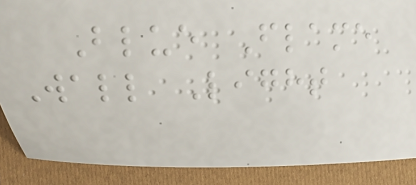Blue Flame
Wall Light
